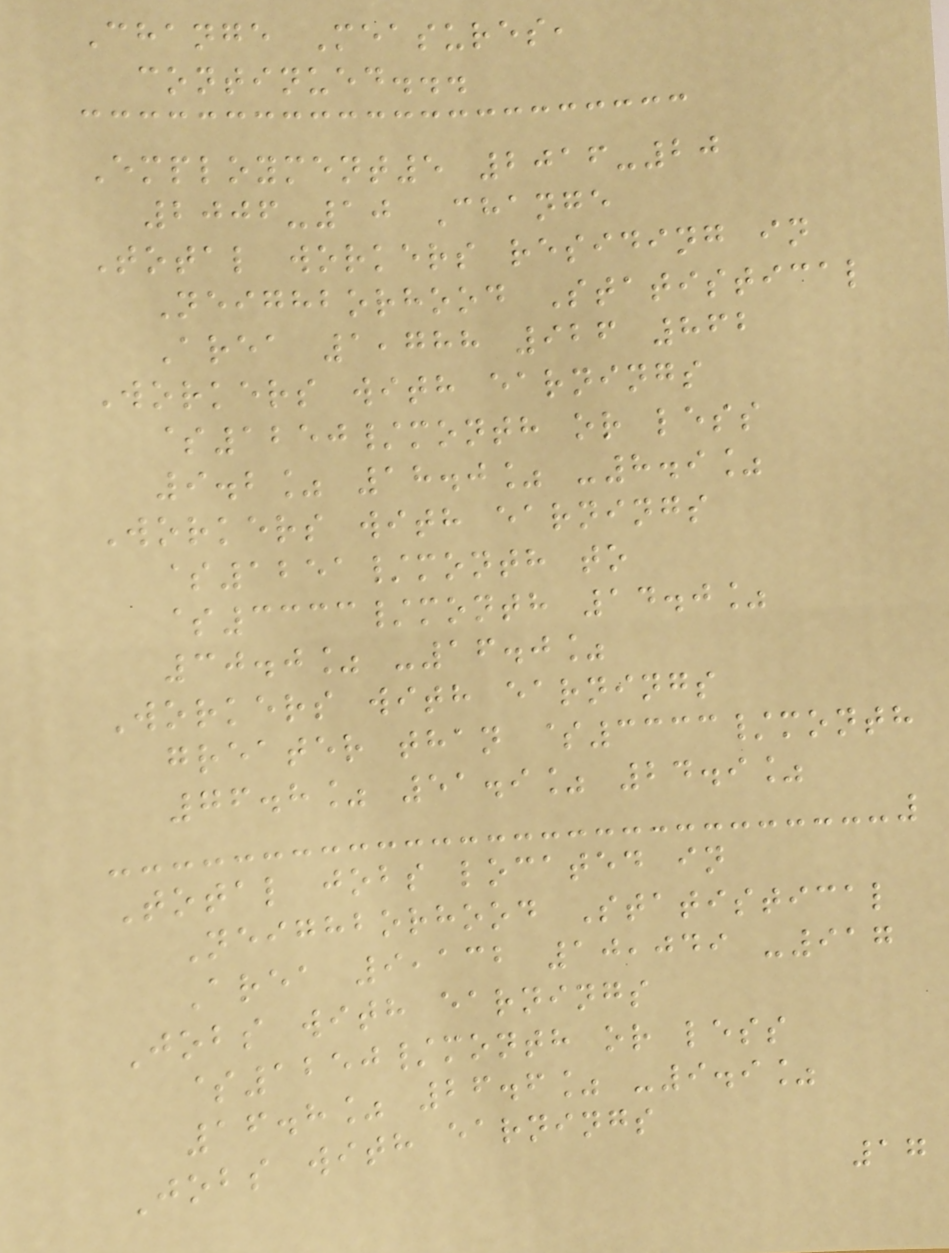Change Measures,
continued...
Employment5 2016-20
2006-10 Change
Total workers residing in
Neighborhood Statistical
Area 1,788 926 862
Workers with earnings
$1250/month or less
9.2% 18.0% -8.9%
Workers with earnings
$1251/month to
$3333/month 14.0%
30.0% -16.0%
Workers with earnings
greater than $3333/month
76.8% 51.9% 24.9%
Total jobs located in
Neighborhood Statistical
Area 9,132 10,049 -917
Jobs with earnings
$1250/month or less
16.8% 26.6% -9.9%
Jobs with earnings
17
